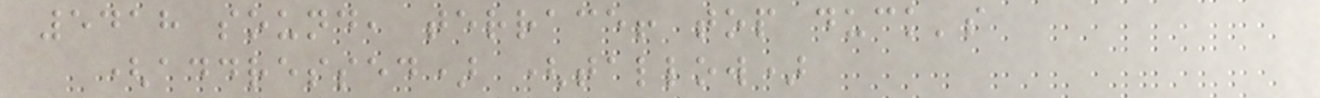5418 sound, terrace! top duck's
(addressed) (tallow)
